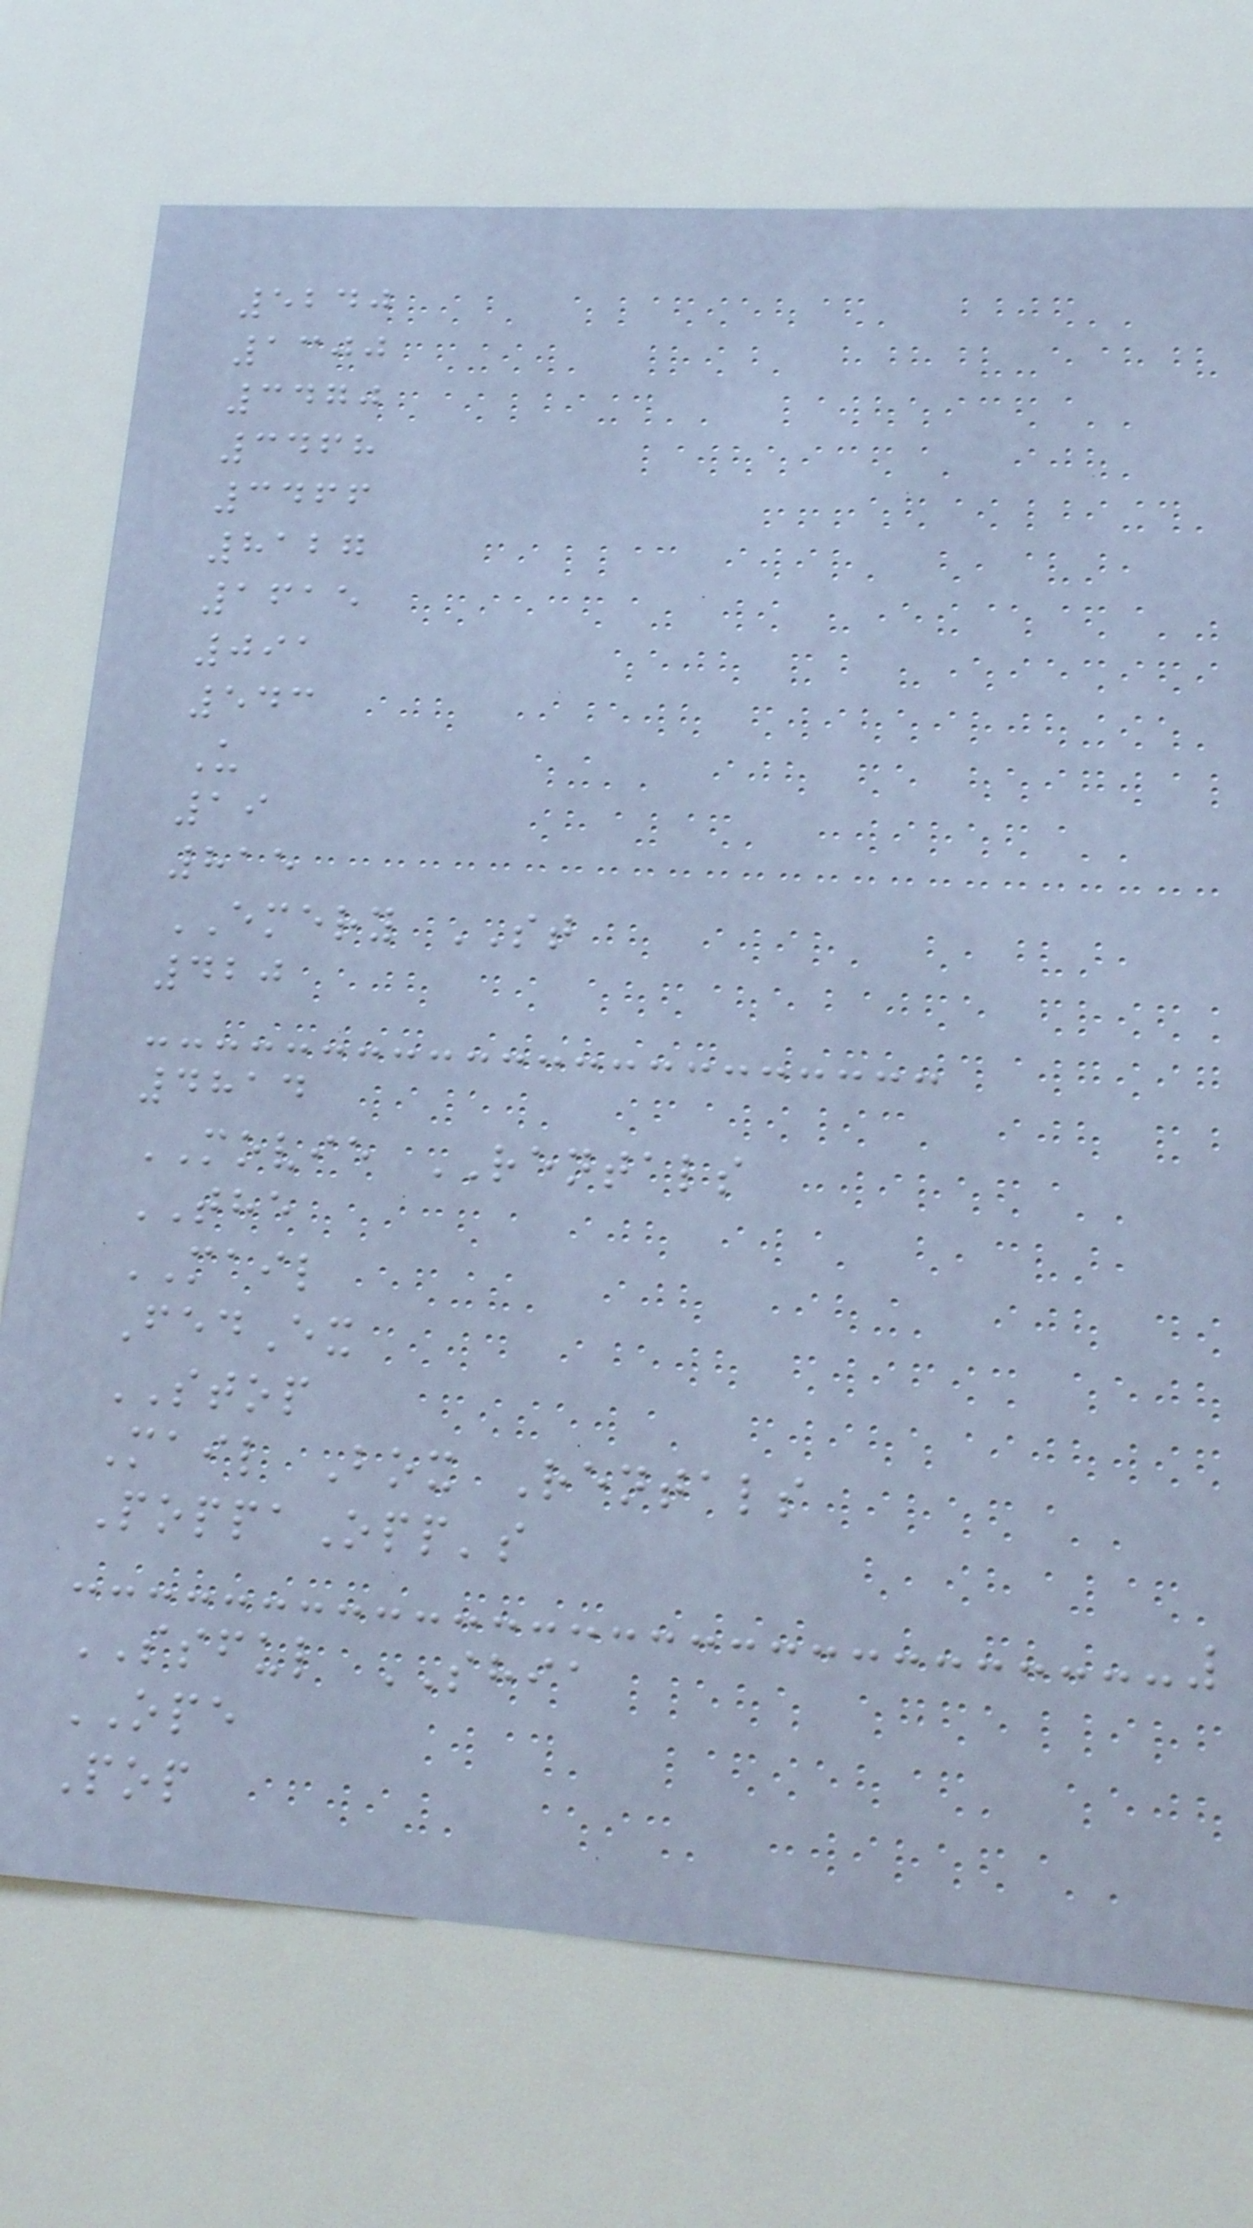5240
1300
3470
3468
3466
8127
1615
091
543
U
19
815
EMERY ST
420
4814
MOVIE RENTALS
THE
MAIL
FedEx
STOP
Mail Box Rentals
PoppaOpp's
SSFUL SHIA
OPE
Pop
